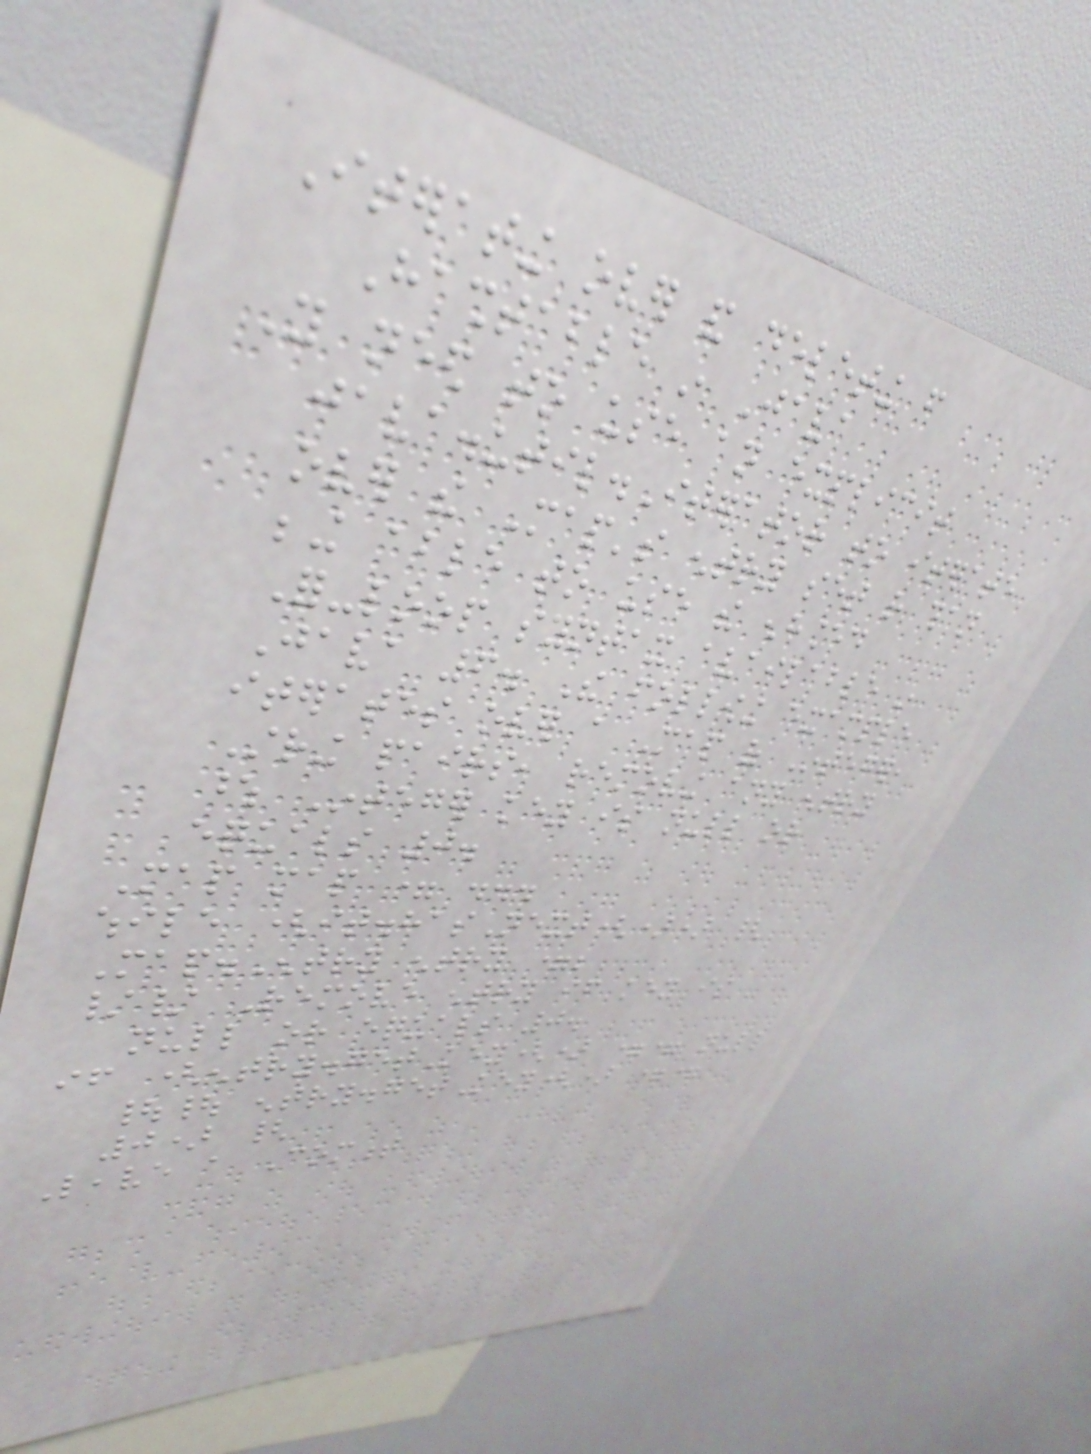Iterating over and deleting from
Hashtable in Java
You need to use an explicit
java.util.Iterator to iterate
over the Map's entry set rather than
being able to use the enhanced
For-loop syntax available in
Java 6. The following example
iterates over a Map of Integer,
String pairs, removing any entry
whose Integer key is null or
equals 0.
Map map = ...
while (it.hasNext()) {
Map.Entry entry =;
// Remove entry if key is
null or equals 0.
if (entry.getKey() == null
|| entry.getKey() ==
0) {
Leave a Comment
